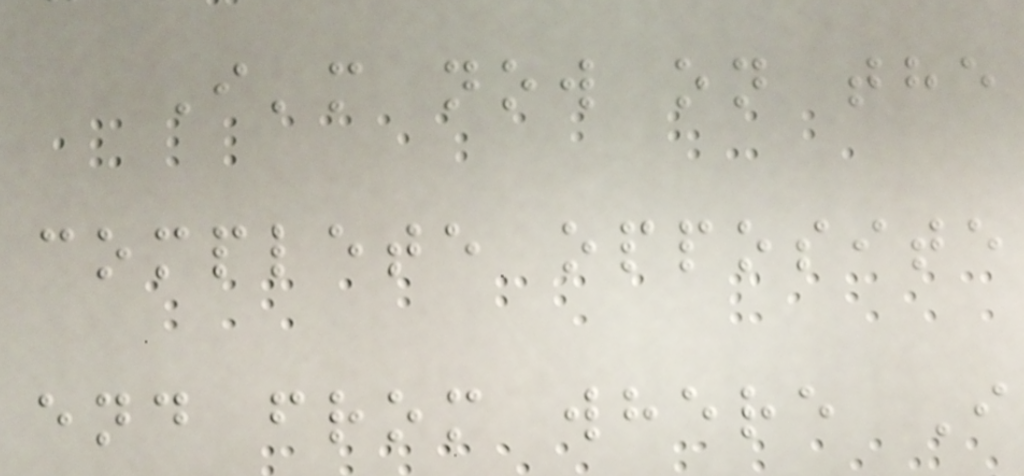I'm now on the
complete opposite
end from where I
